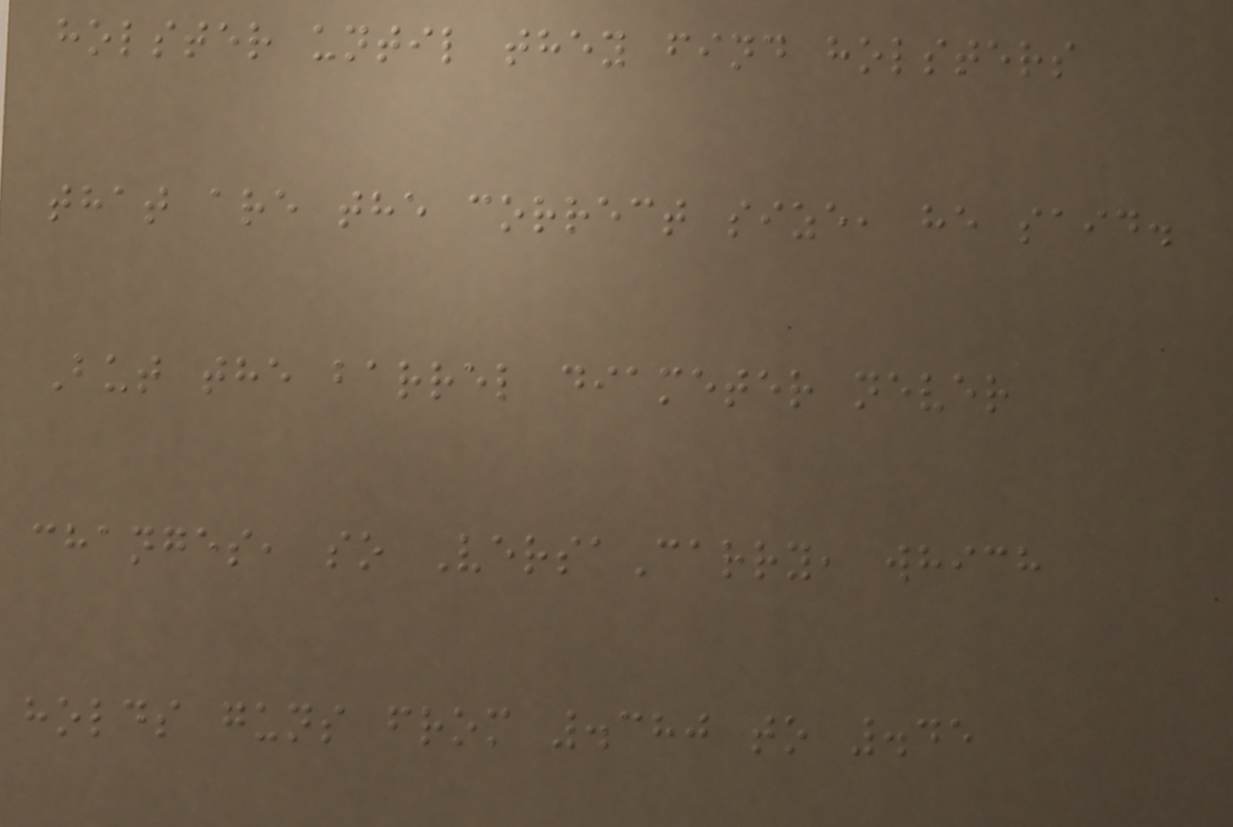holster until they find holsters
that are the correct size, he said.
But the barrel diameter never
changes, so VersaCarry, which
holds guns from .380 to .45
